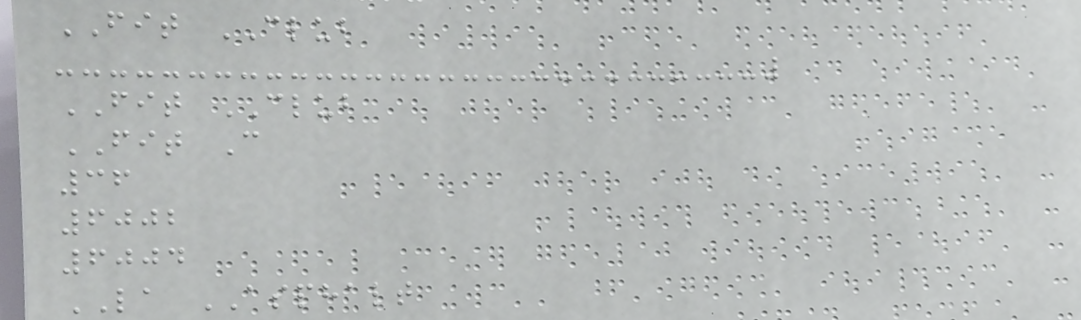FIT CLUB
FIT CLUB
FIT C
36
6002
6004
LA ASPHALT
